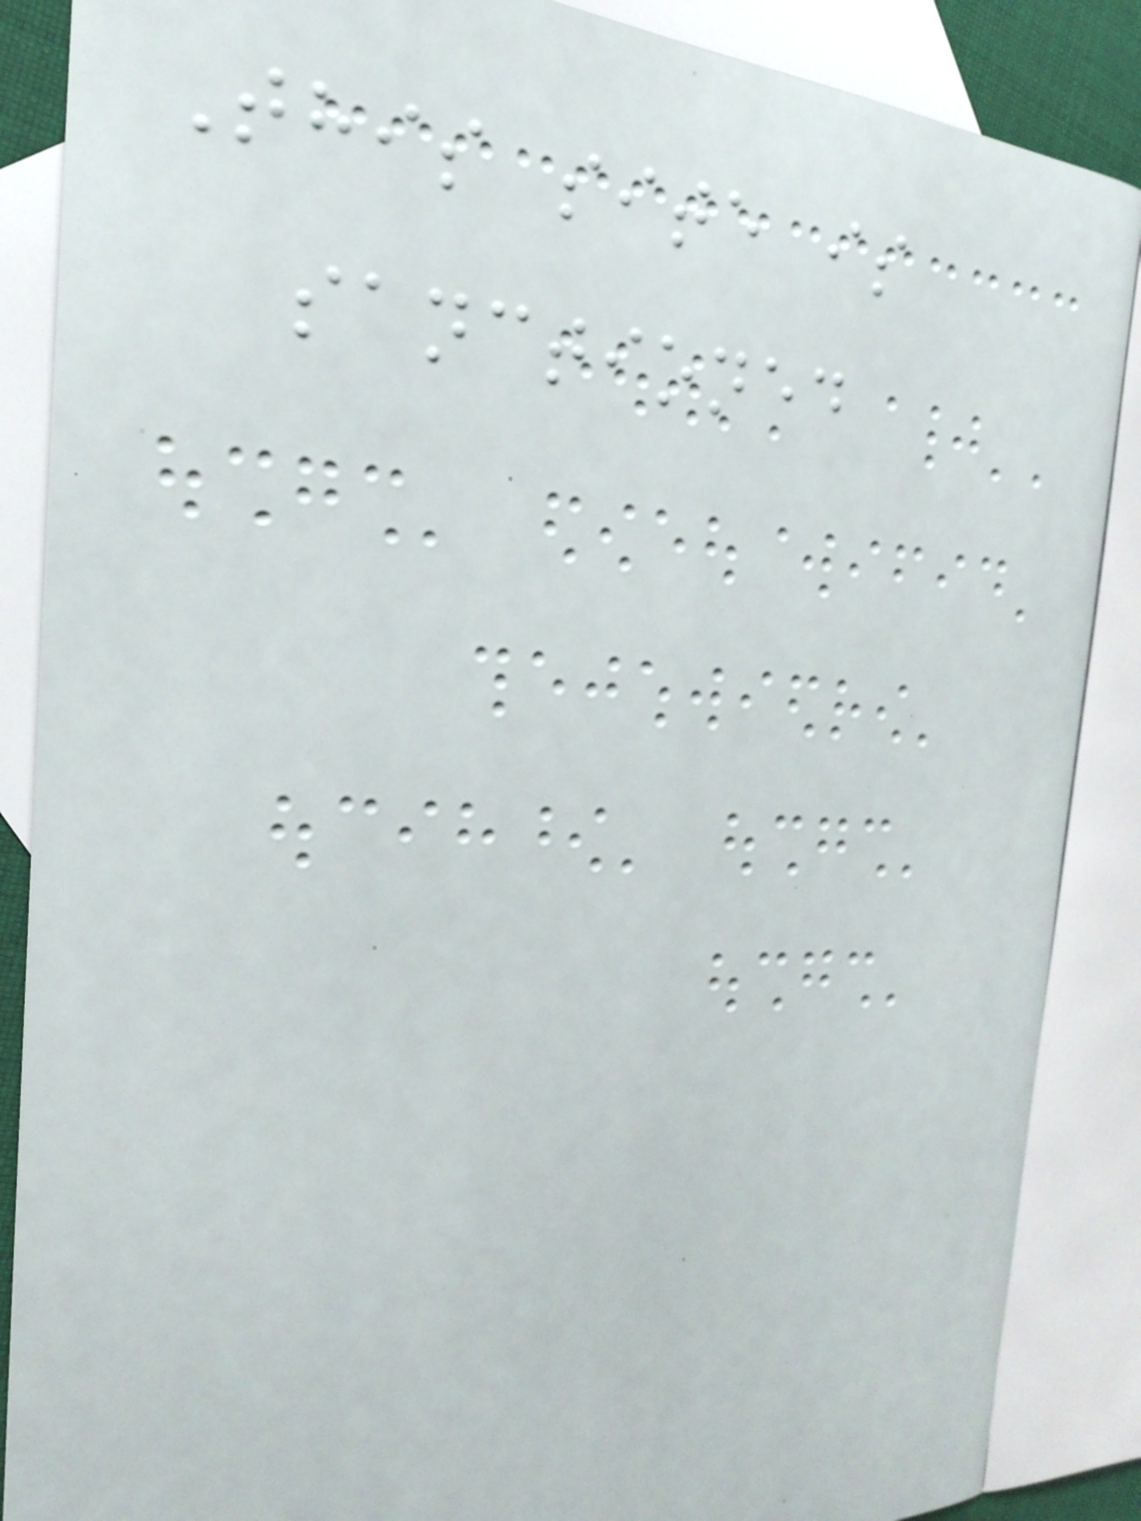This site is
sanctioned
